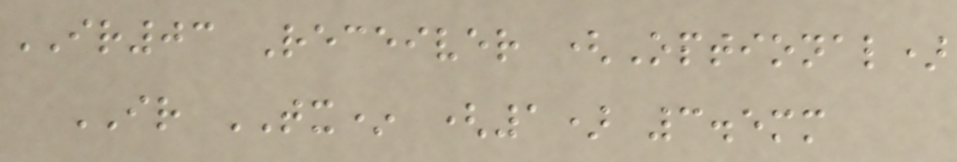IR03 Receiver (Optional)
IR TX* (1) 3.5mm
